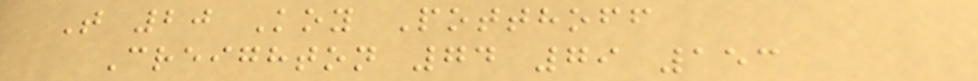T 20 Koy Potthoff
Creighton 74 79 153
